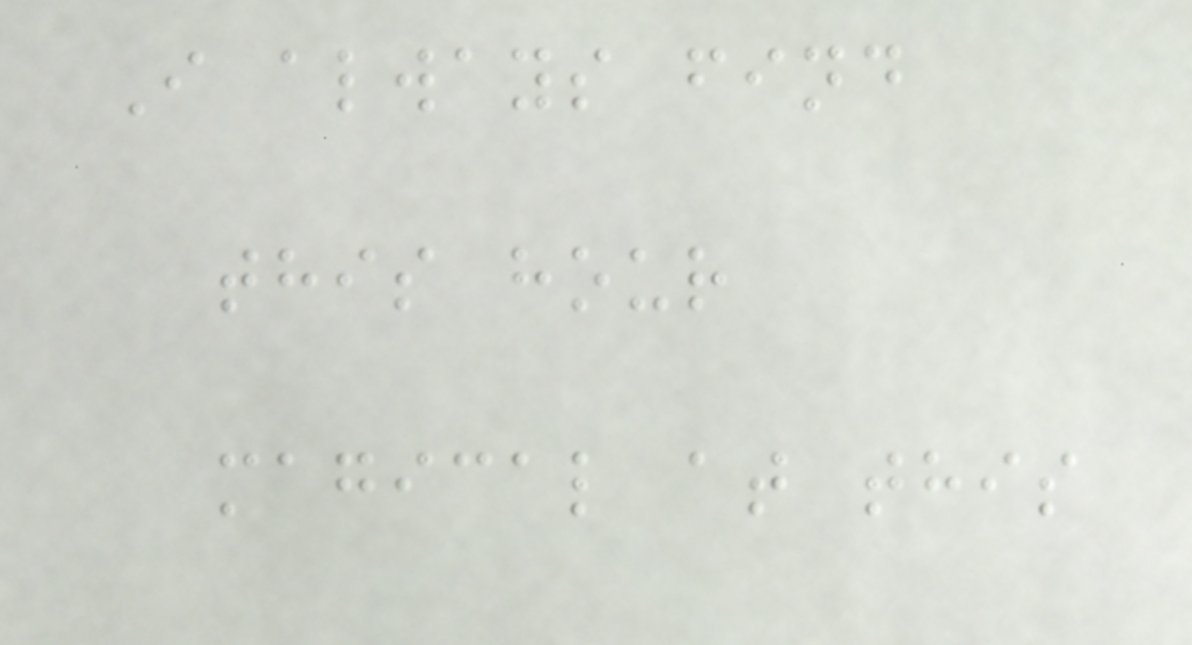I always find
this hour
magical at this
